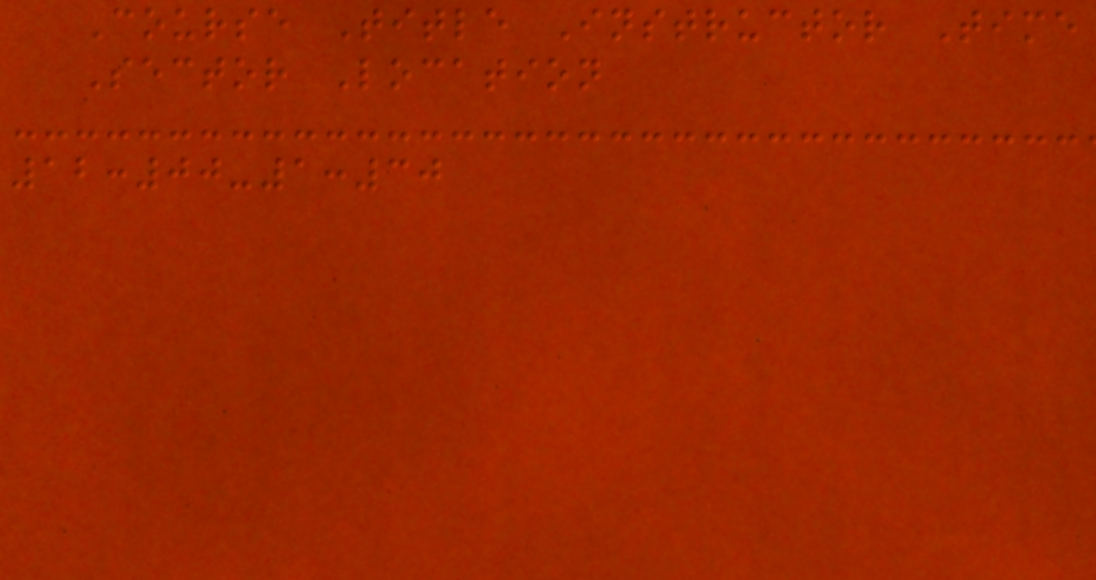Course Title Instructor Time
Sector Location
12:00-1:30
